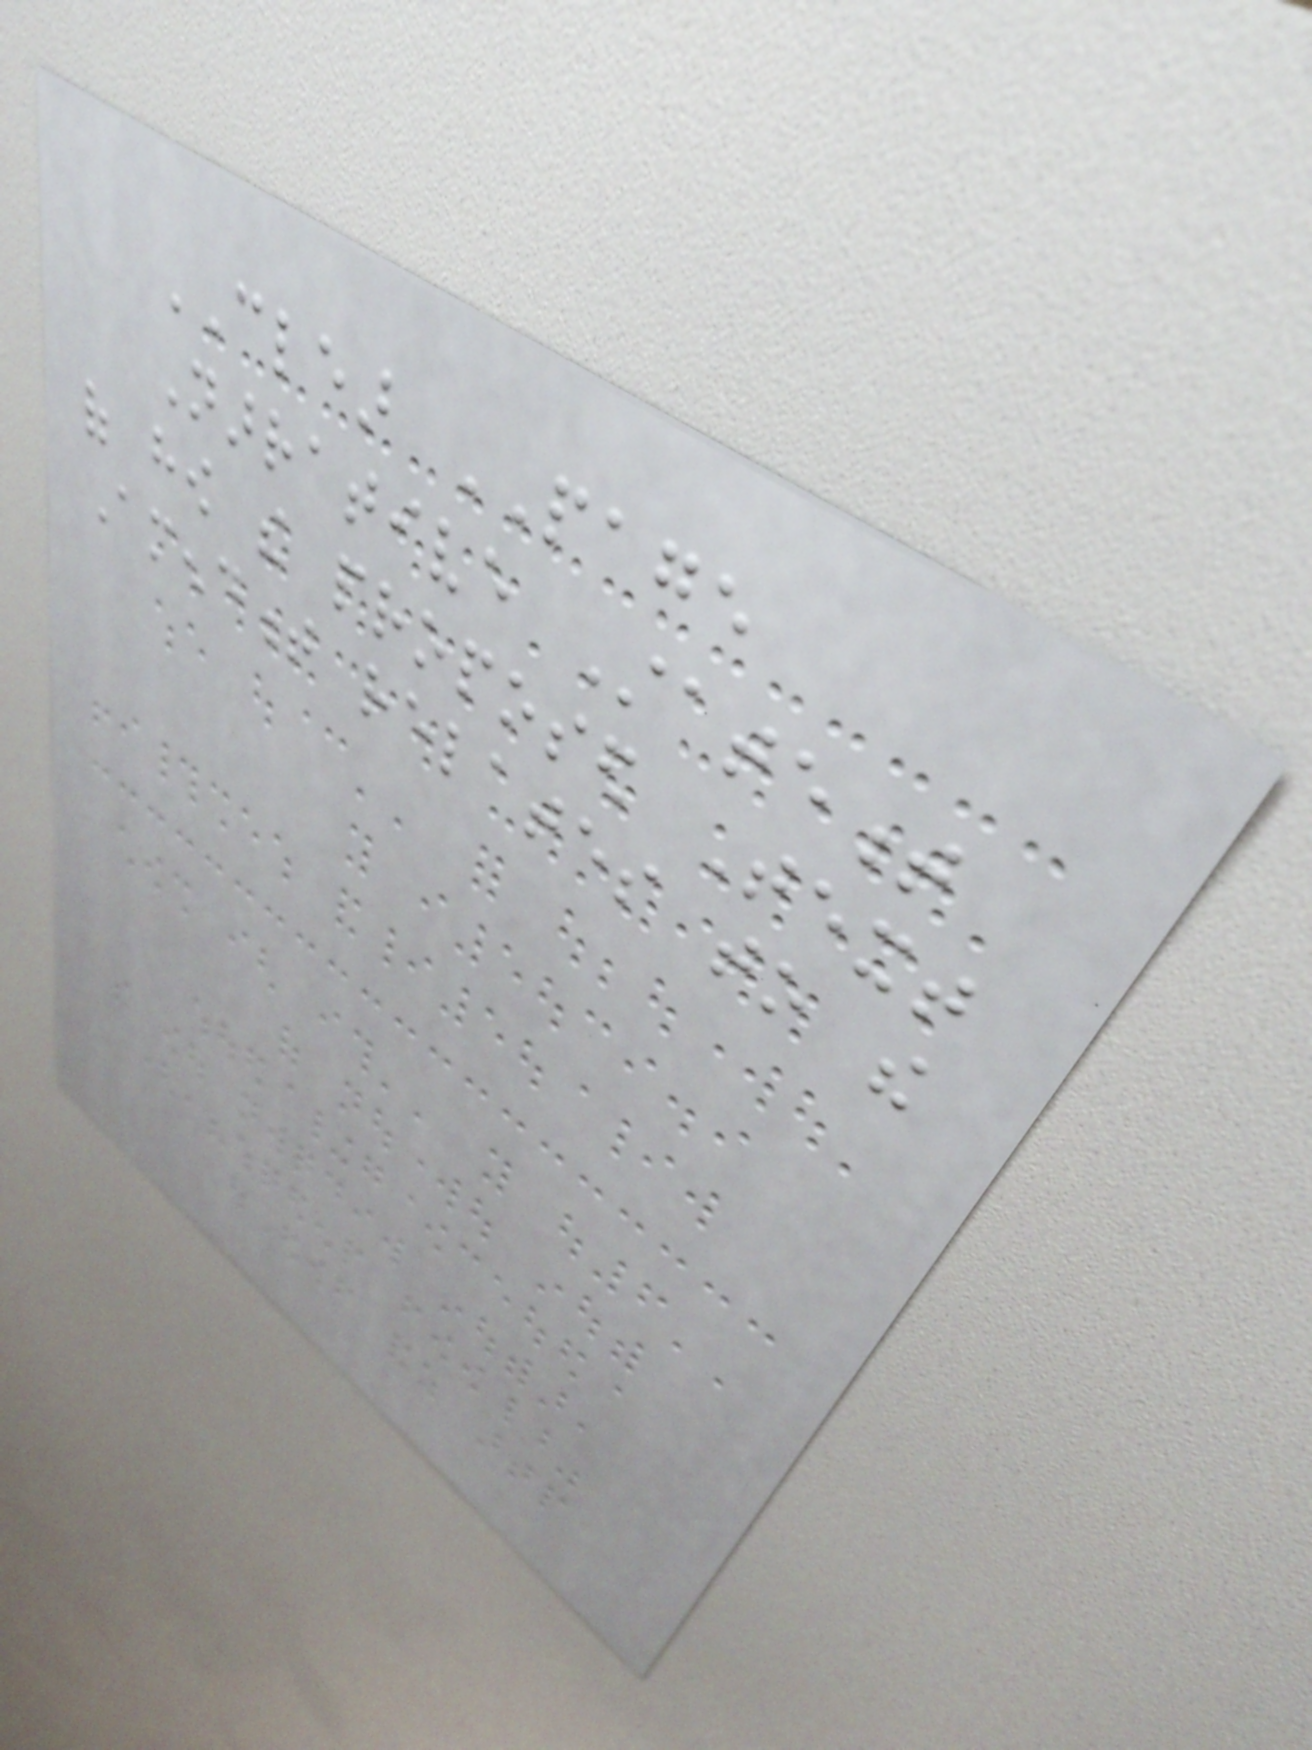CLEAR PAGE
Narrative Statement
of how the proposed Text
Amendment relates to the
